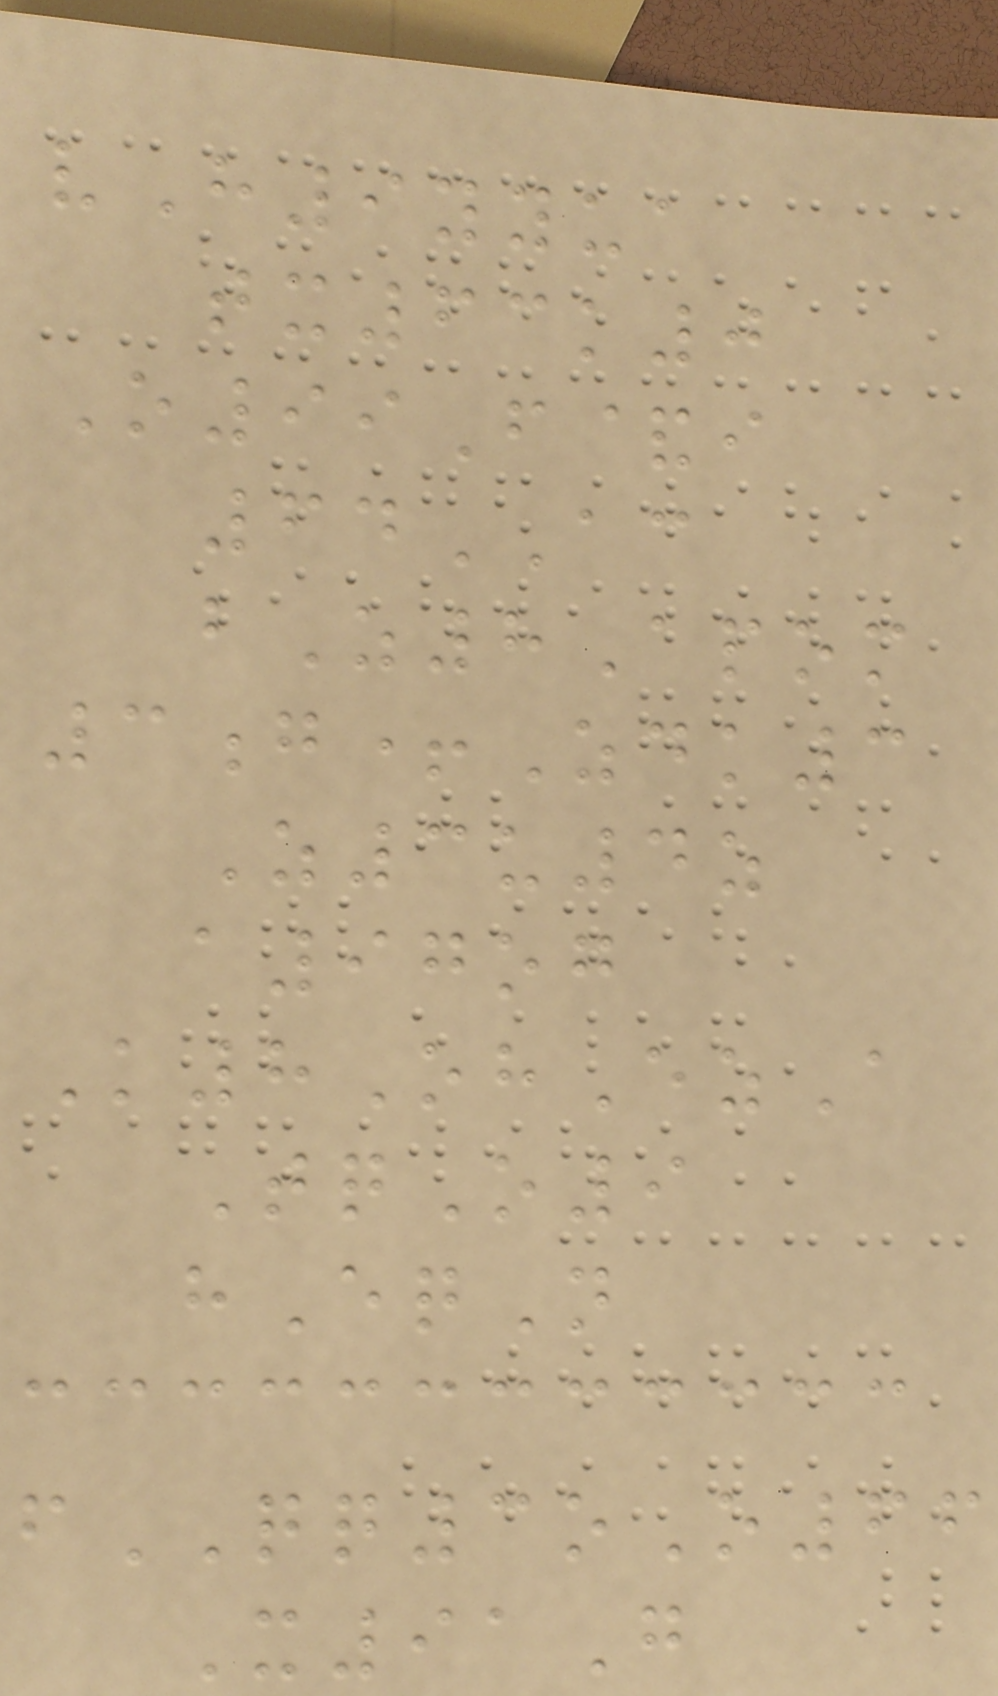vH9yyua
tx63k0
O99F&i
64AC
bZ8Apom
3g+Zdk3
Z3u4z
a97og
K8OhEzA
TqO9
hEqN
fQQ3oO66
X91G
